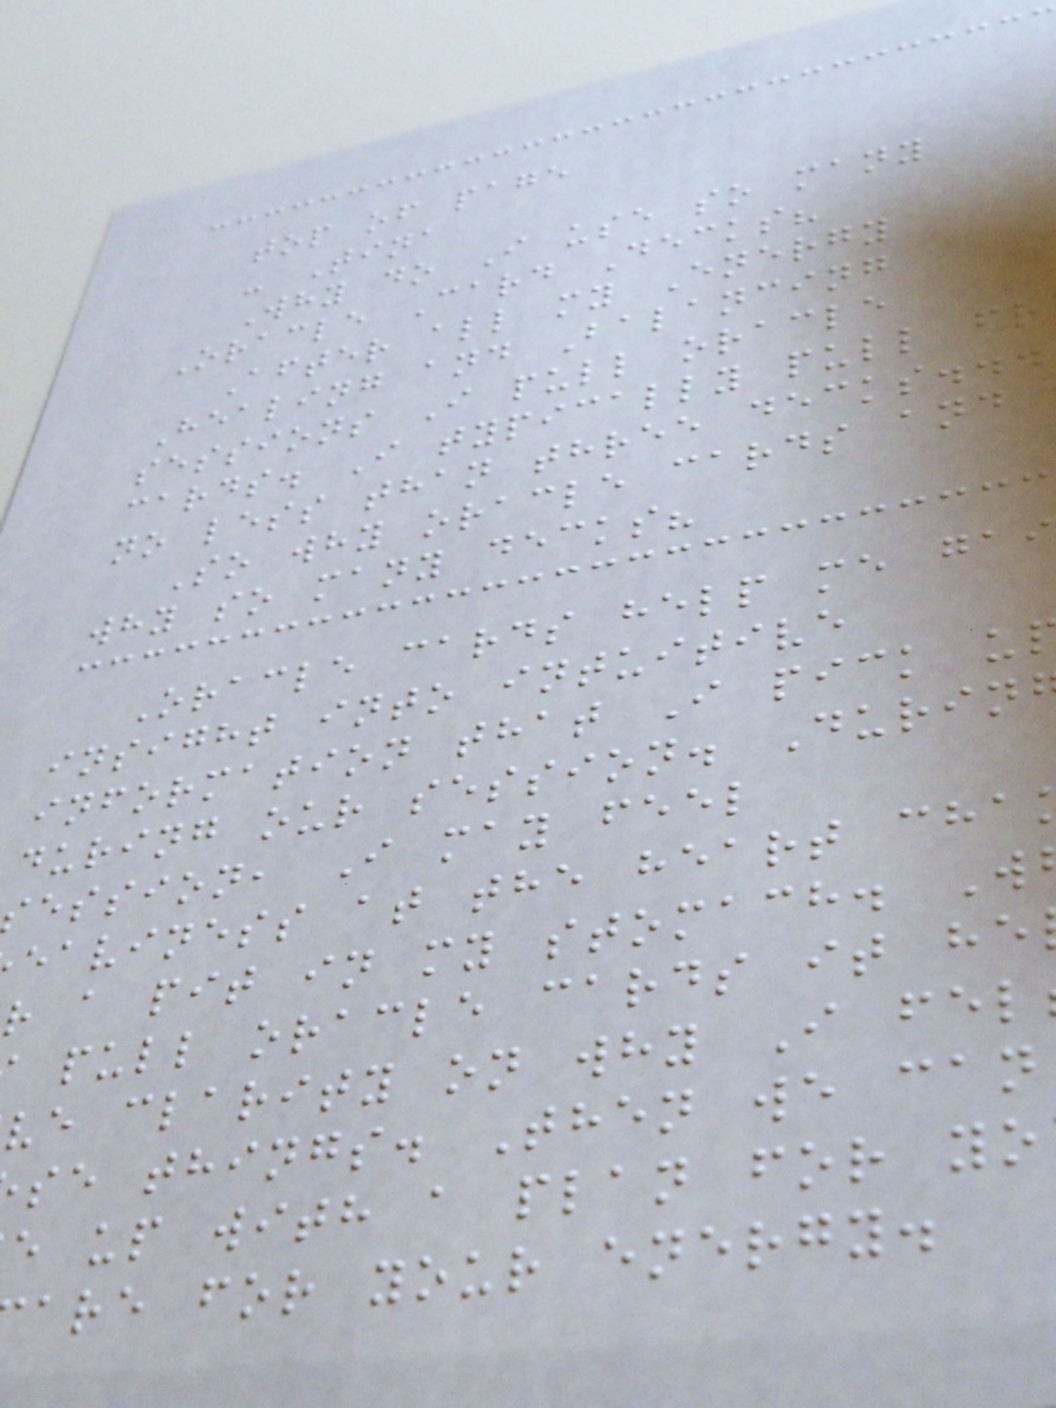top of page
- Tina
Why do I use so many
Oracle Card Decks?
After all my Energy
Healing and Balancing
sessions I pull oracle
cards. I typically pull fr
no less than three decks...
So why oracle cards and
why so many decks?
Oracle cards help me gai
insight into intuitive
information that I pick u
during our session. Durin
ession, I may feel
eaviness at the heart cha
r a pit in my stomach. W
pull oracle cards it he
ve clarity on why I fel
se things. Then we can
e up with a plan for yo
are for your energy.
